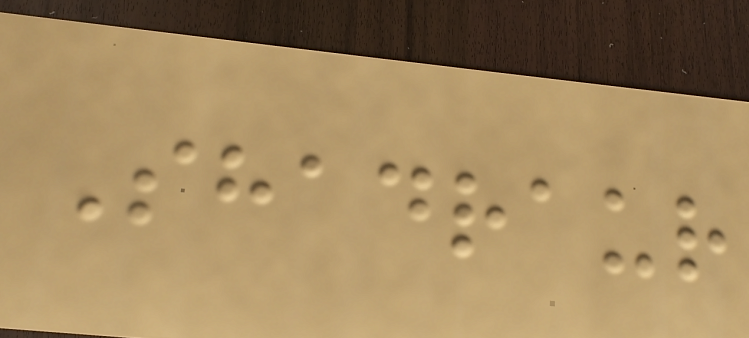Shadraur
